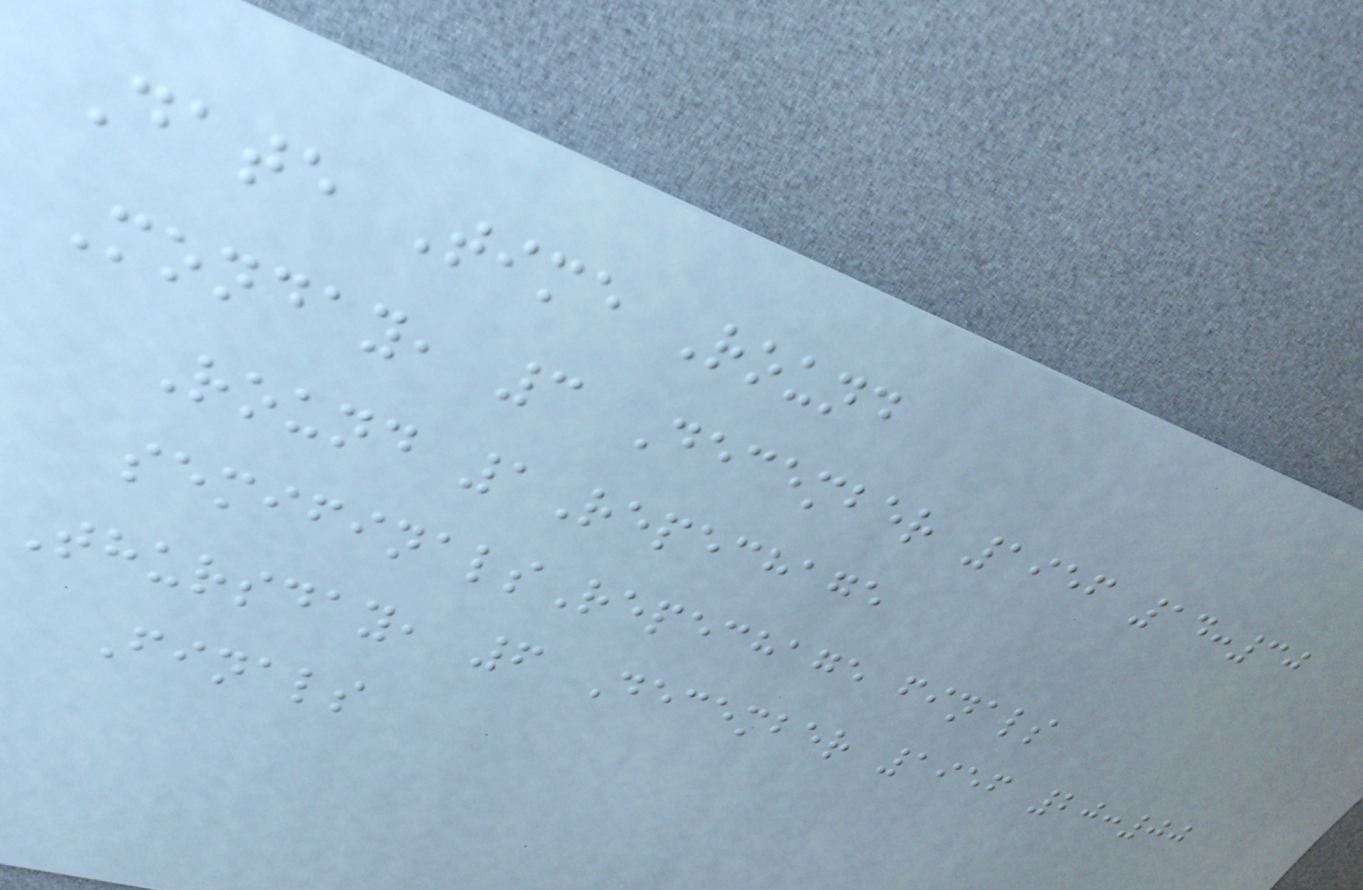Date Time Round
Monday, 3 December 1956 14:30
Round 1Repechage
semifinalsRepechage finals
Thursday, 6 December 1956 20:00
Finals
